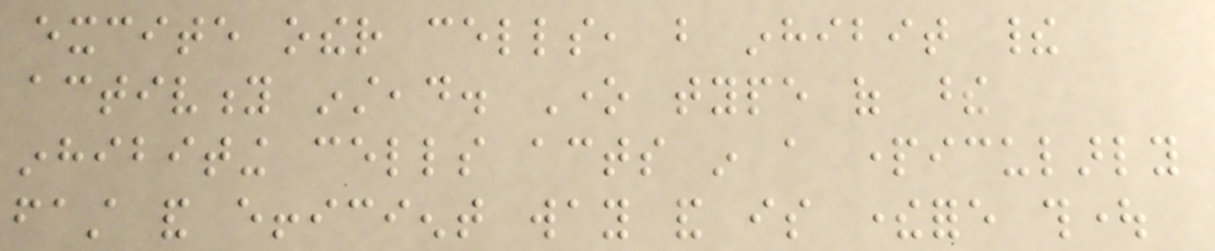excite other cells, but inhibit their
activity instead. One type of these
inhibiting cells acts in a particularly
fast and efficient way and is therefore thought
